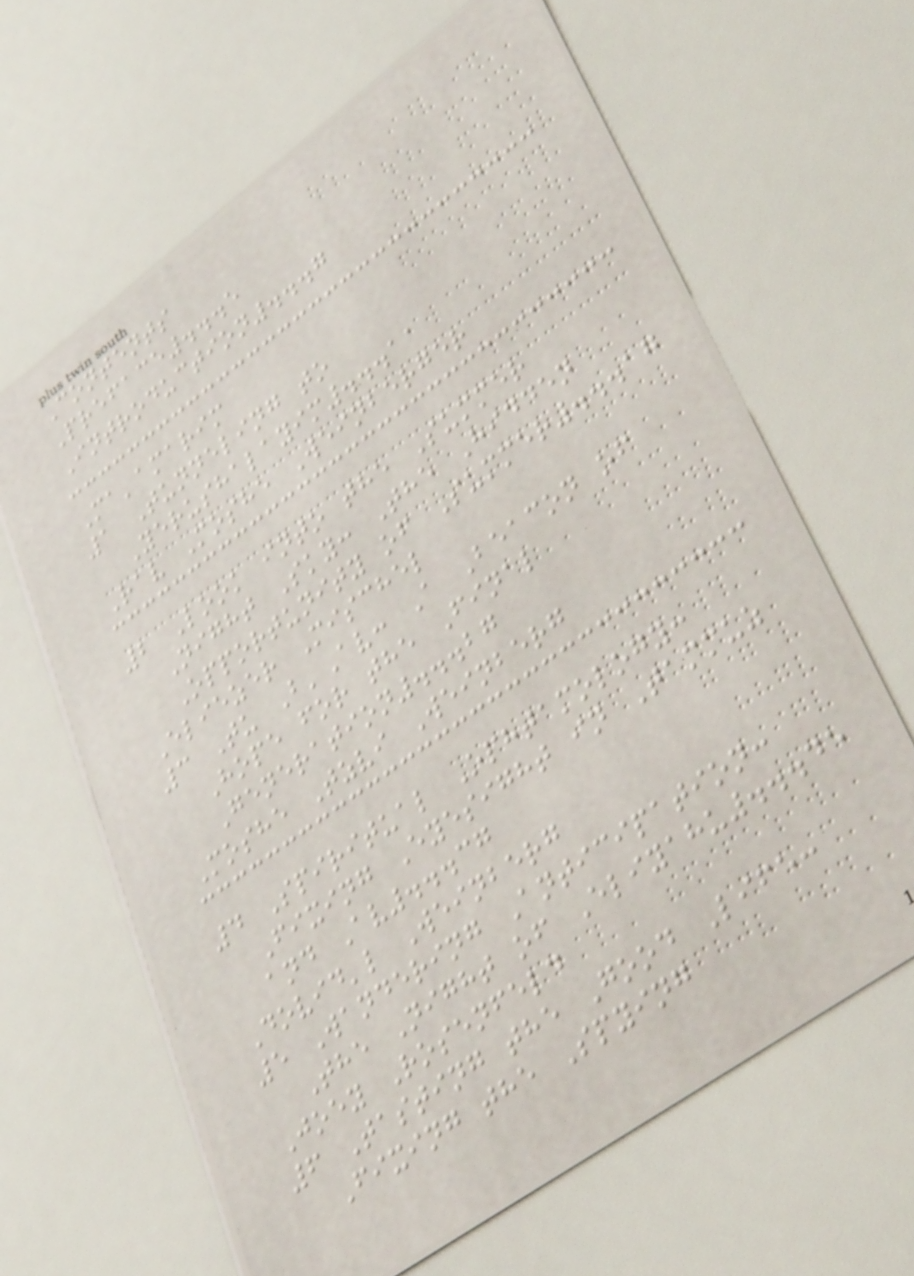Contents
Preface...5
Introduction...7
Ma'amarim
1 Tunneling to
Yerushalayim...11
Rav Moshe Weinberger
2 Look into the Summer
Night Sky: The Hidden
Opportunity of Summer...17
Eliezer Mischel
3 Tu B'Av: A Beacon of
Hope for the Final
Generation...27
Moshe Tzvi Weinberg
4 Spiritual Ophtamology:
Fixing Eyesight in Tammuz
and Av...37
Dovid'l Weinberg
5 Wandering Anticipation:
The Night of Eliyahu...45
Joey Rosenfeld
6 Tasting the Good Life:
Fixing the Spying
